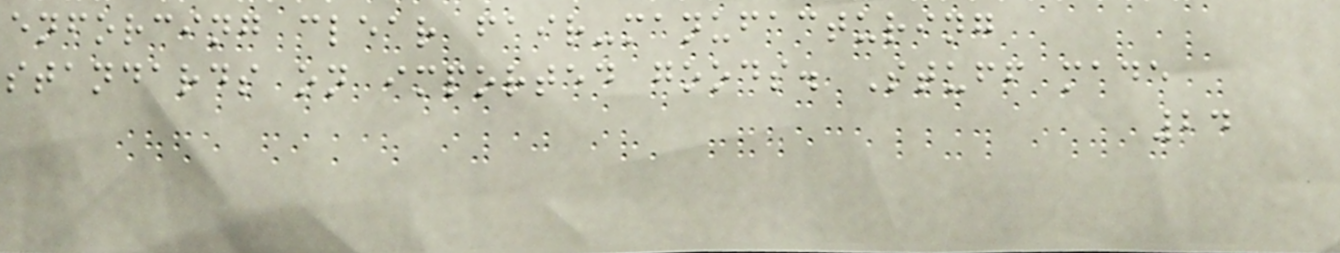enforcing clear fair-manufacturing
standards on imported goods. Stuff made
24
